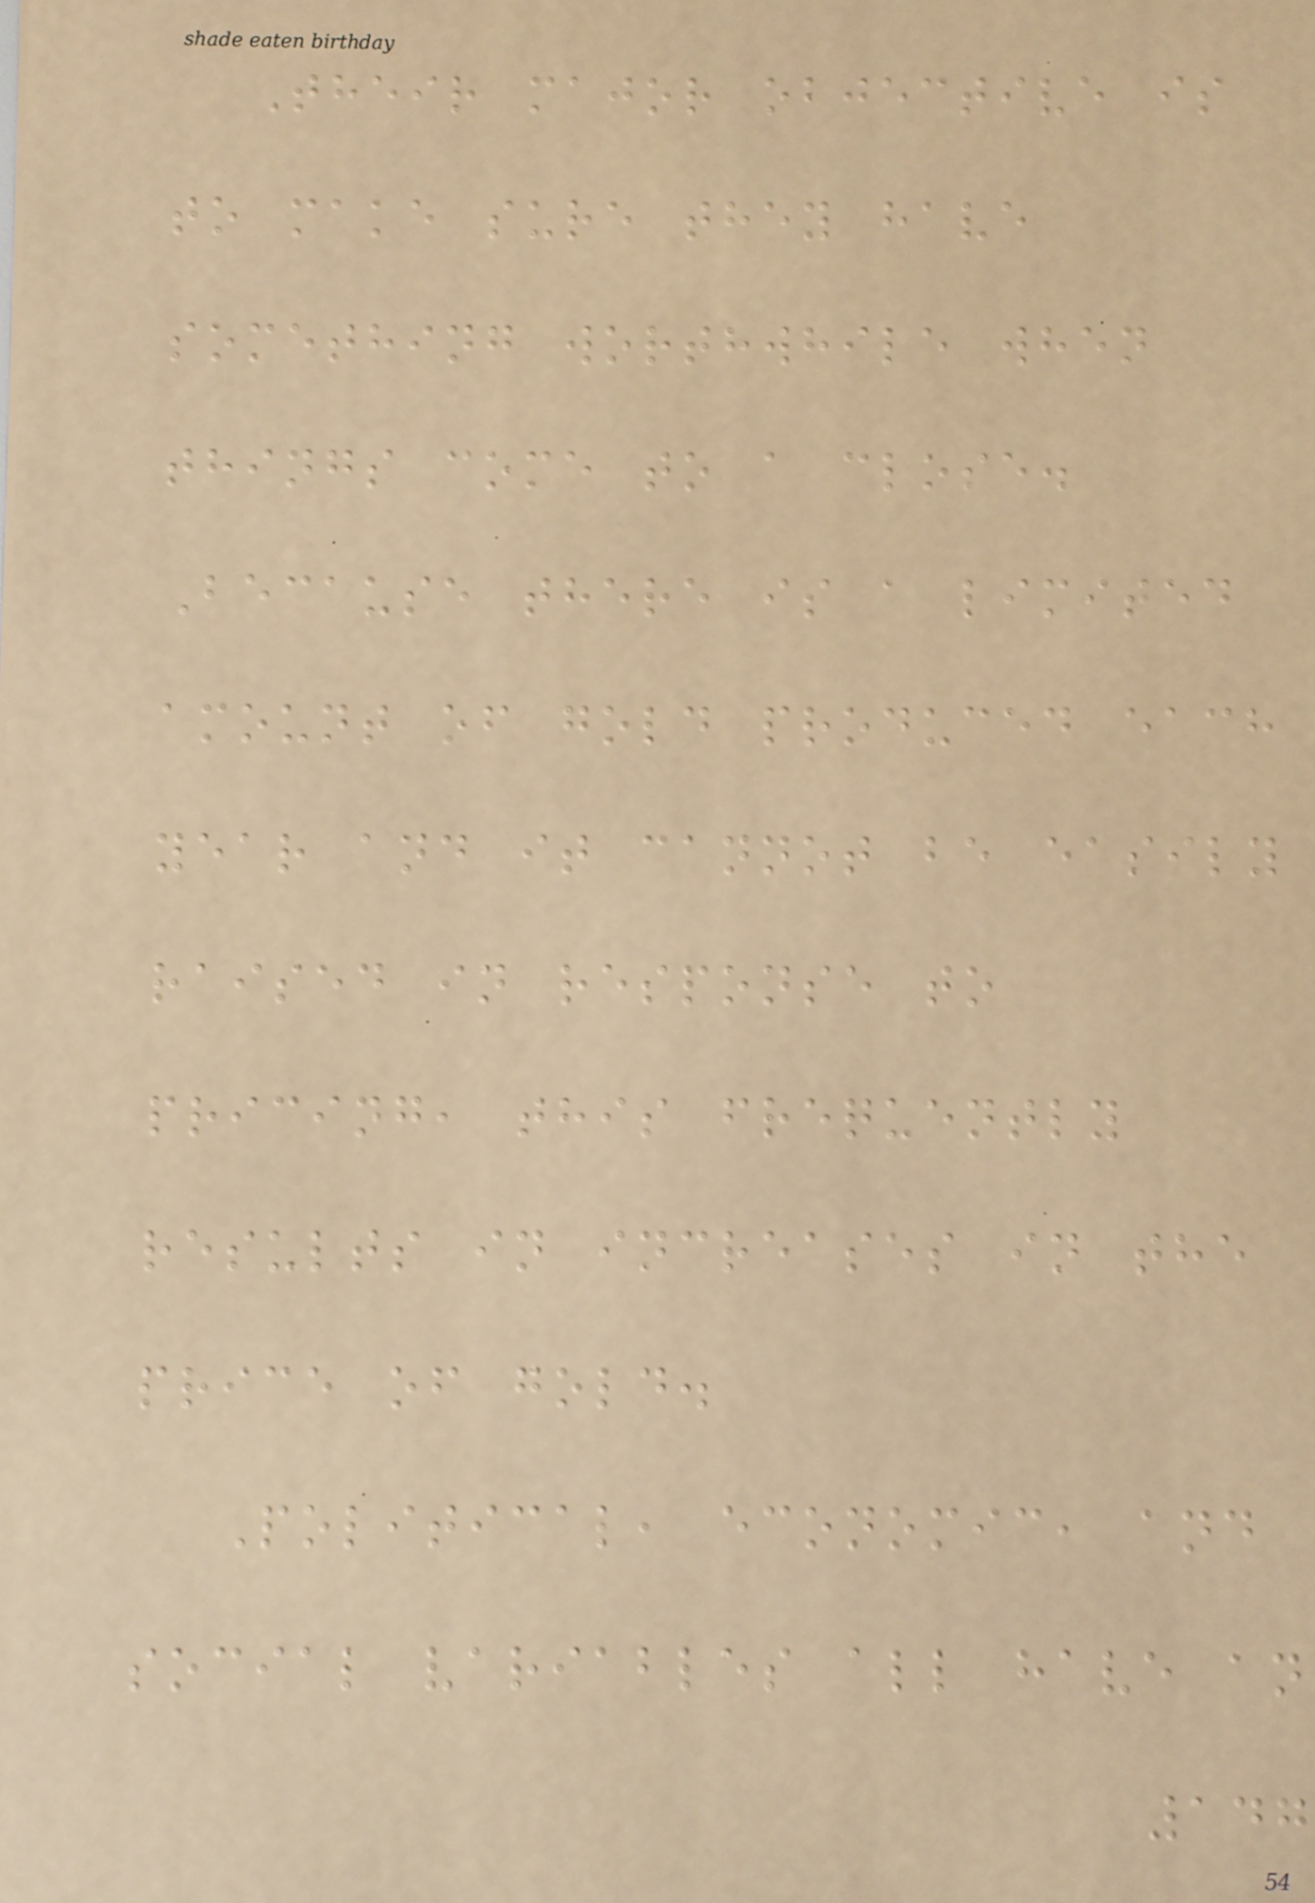Their major objective is
to make sure they have
something worthwhile when
things come to a close.
Because there is a limited
amount of gold produced each
year and it cannot be easily
raised in response to
pricing, this frequently
results in increases in the
price of gold.
Political, economic, and
social variables all have an
147
